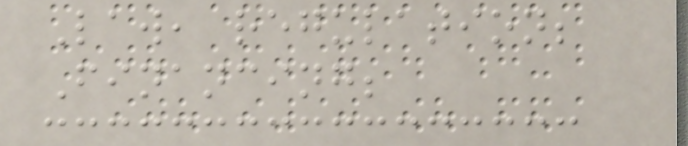Law, regulation;
Financing;
